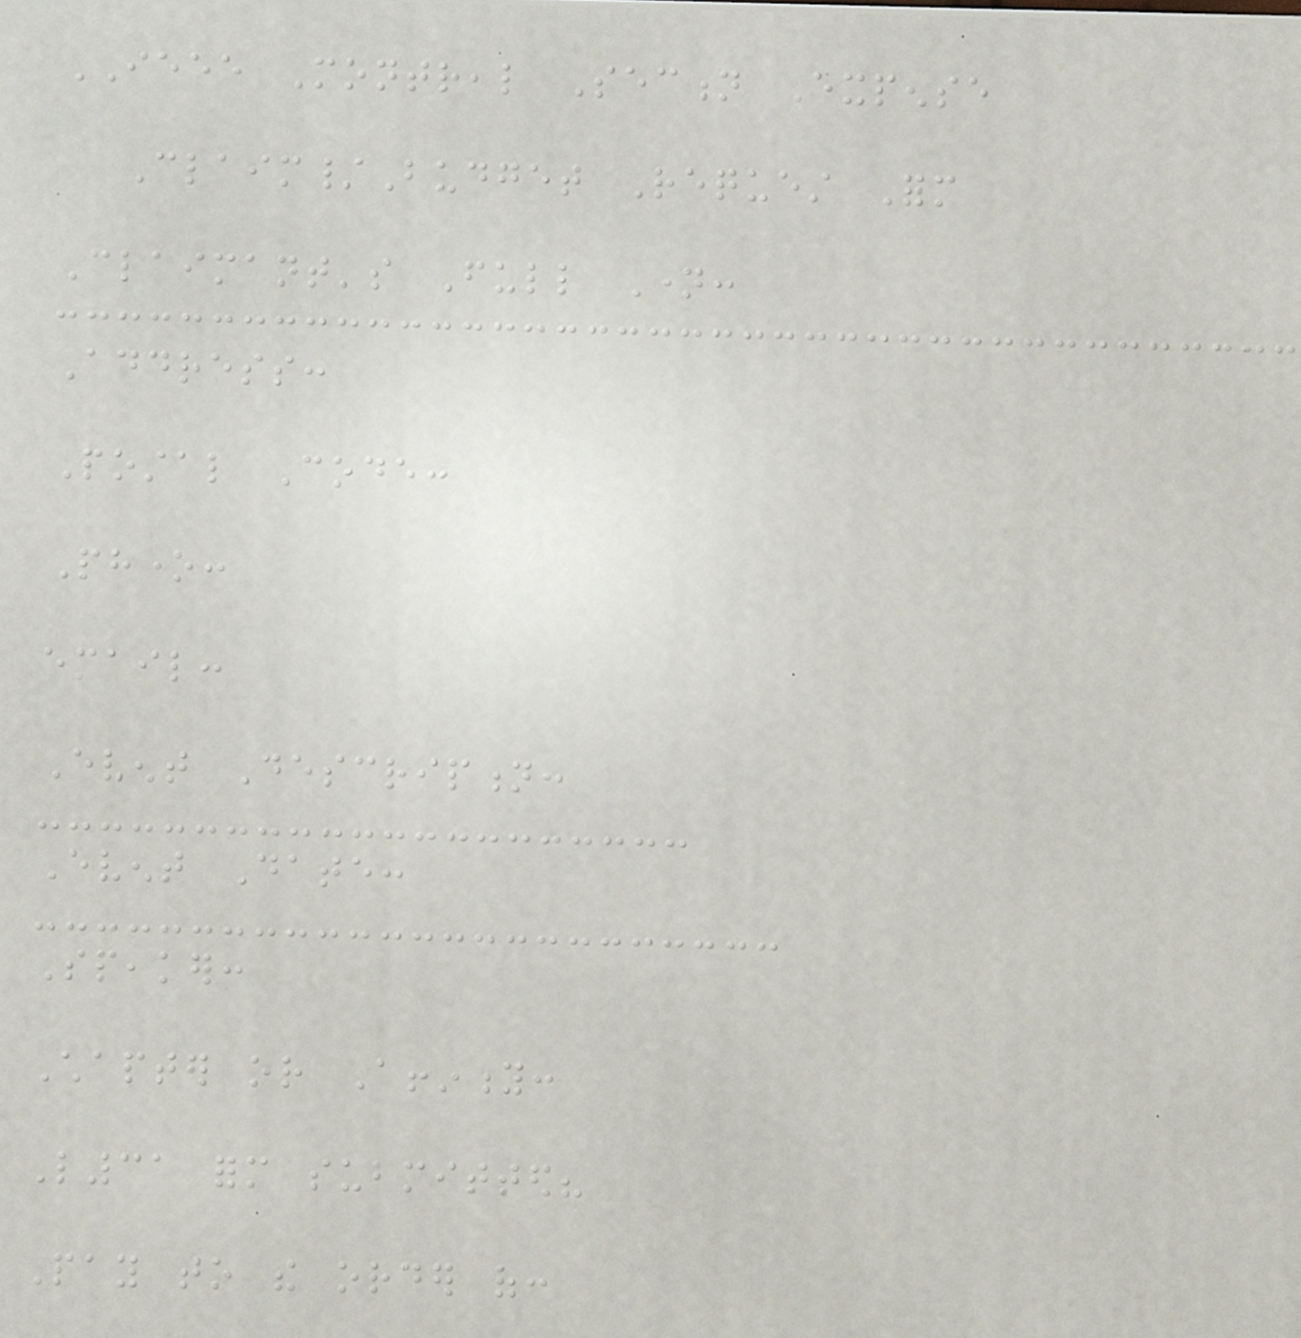IEEE Montreal Section Expense
Claim/Budget Request Form
Claimant's Full Name:
Address:
Postal Code:
Phone:
email:
Event Description:
Event Date:
Speaker:
Chapter or Affinity:
L31 form submitted?
Pay to the order of:
